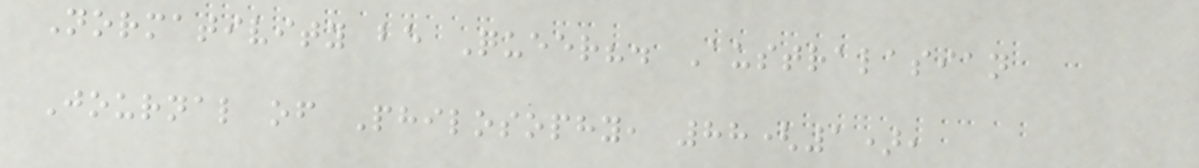Normativity be Queer?. Australasian
Journal of Philosophy, 88(1),
